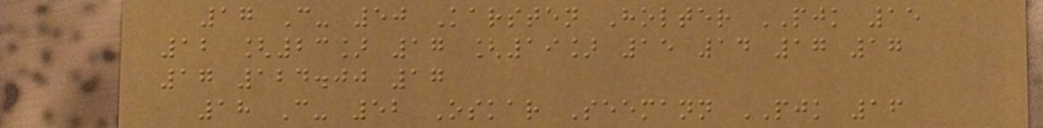17 C- 50 Karsten Holter PJK 15
12 [23] 17 [19] 15 14 17 17
17 124.00 17
18 C- 52 Oskar Seemann PJK 16
